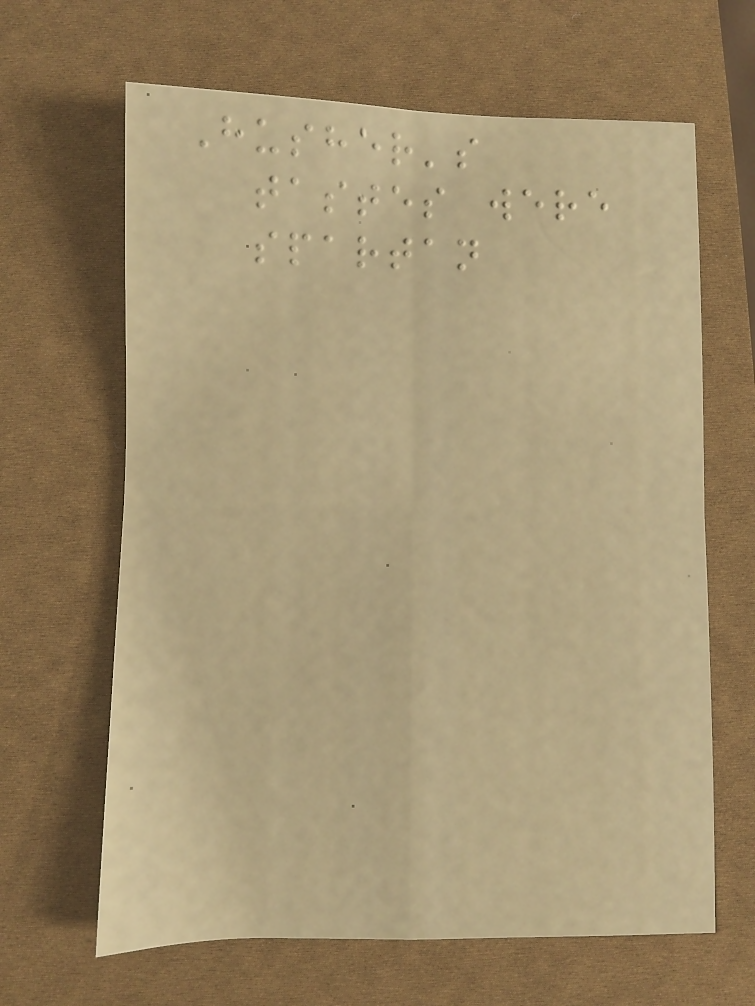Husher's
tastes were
spartan
